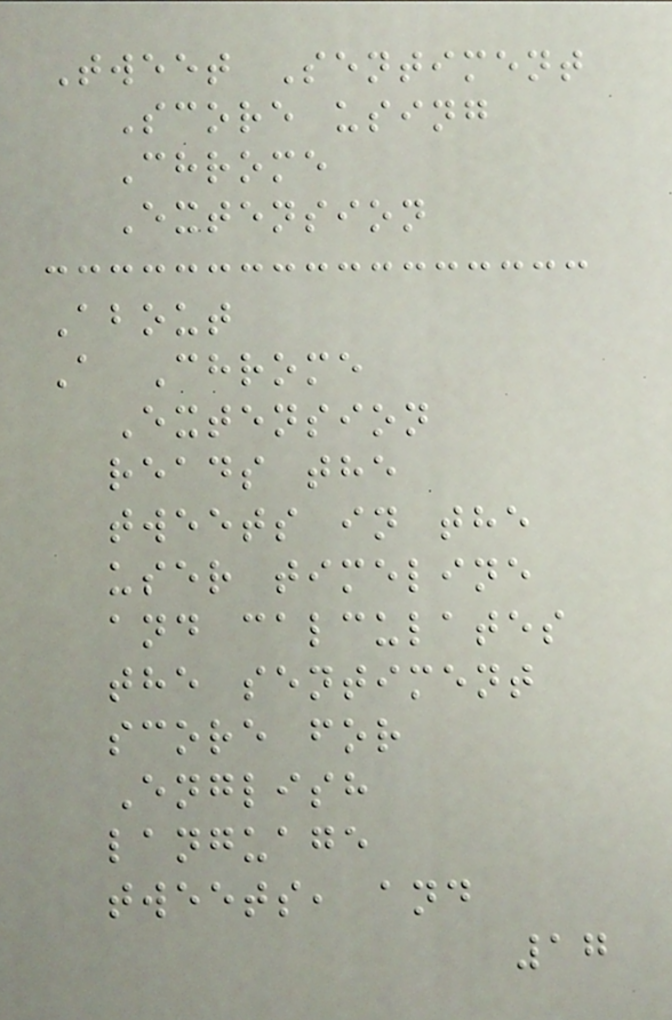Tweet Sentiment
Score using
Chrome
Extension
About
A Chrome
Extension
reads the
tweets in the
user timeline
and calculates
the sentiment
score for
English
language
tweets, and
17
